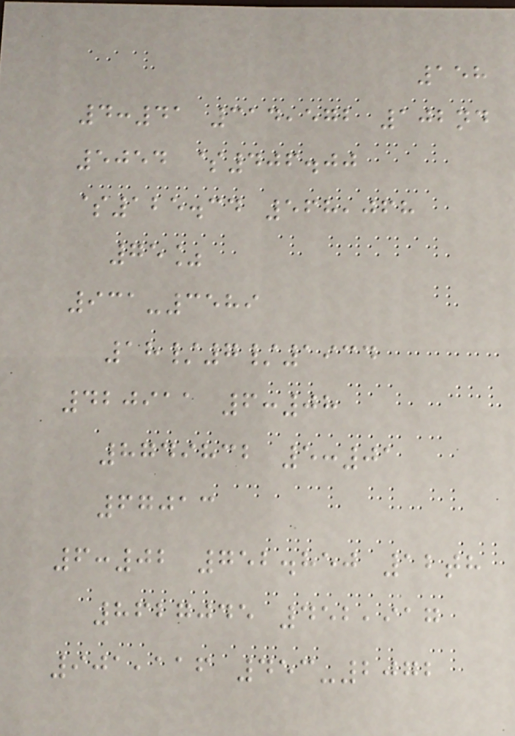158
4:41 314,572 102nd
5054 $406.00
$125.34 568,068
75%
931-3589
18/7/1934
420911 6:08
8749832 5:01
67013
6:02 752.850 12th
8627045 452,917
901,116 453-2072
